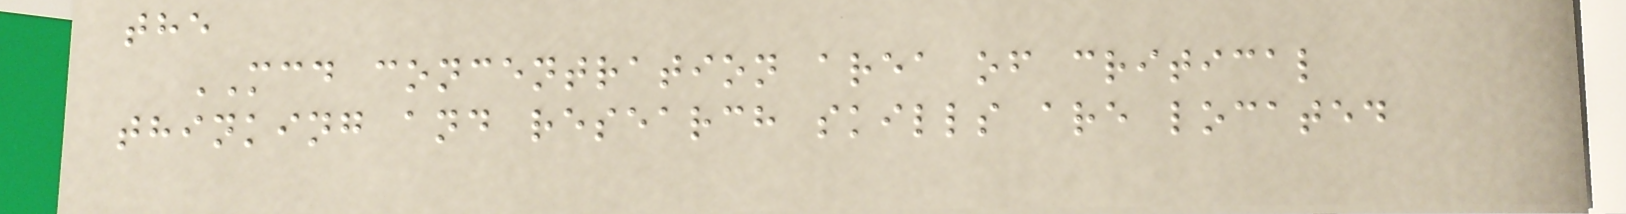the
MCD concentration area of critical
thinking and research skills are located
